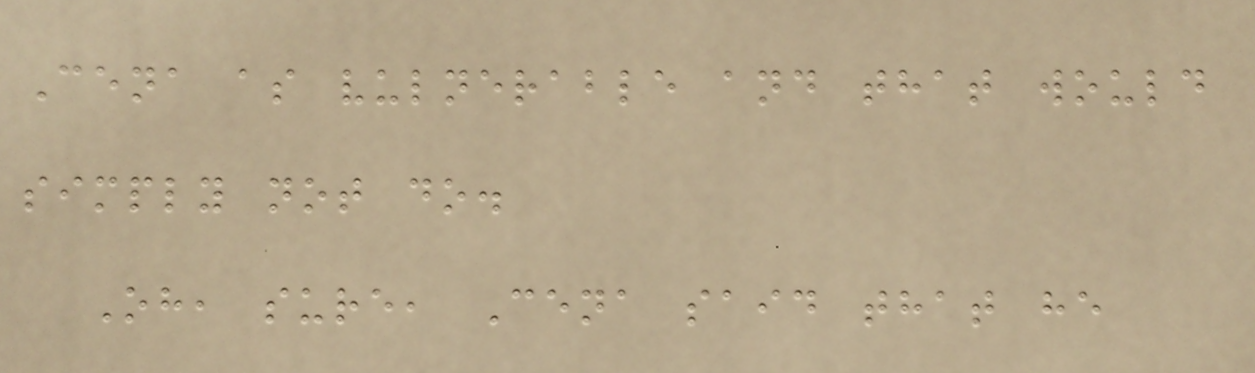Cena as vulnerable and that would
simply not do.
Oh, sure, Cena said that he
